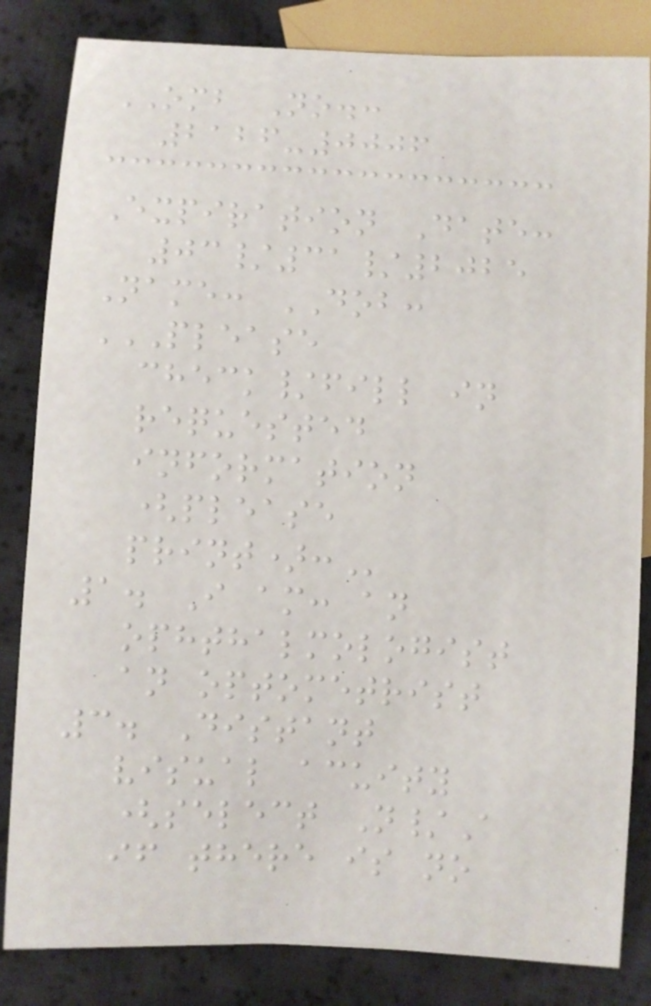OMB No.:
2126-0006
Expiration Date:
03/31/2025
Name: DOB:
PLEASE
CHECK/FILL IN
REQUESTED
INFORMATION
(PLEASE
PRINT):
1. I am: an
ophthalmologist
an optometrist
3. Distant
visual acuity
(select N/A
if there is no
